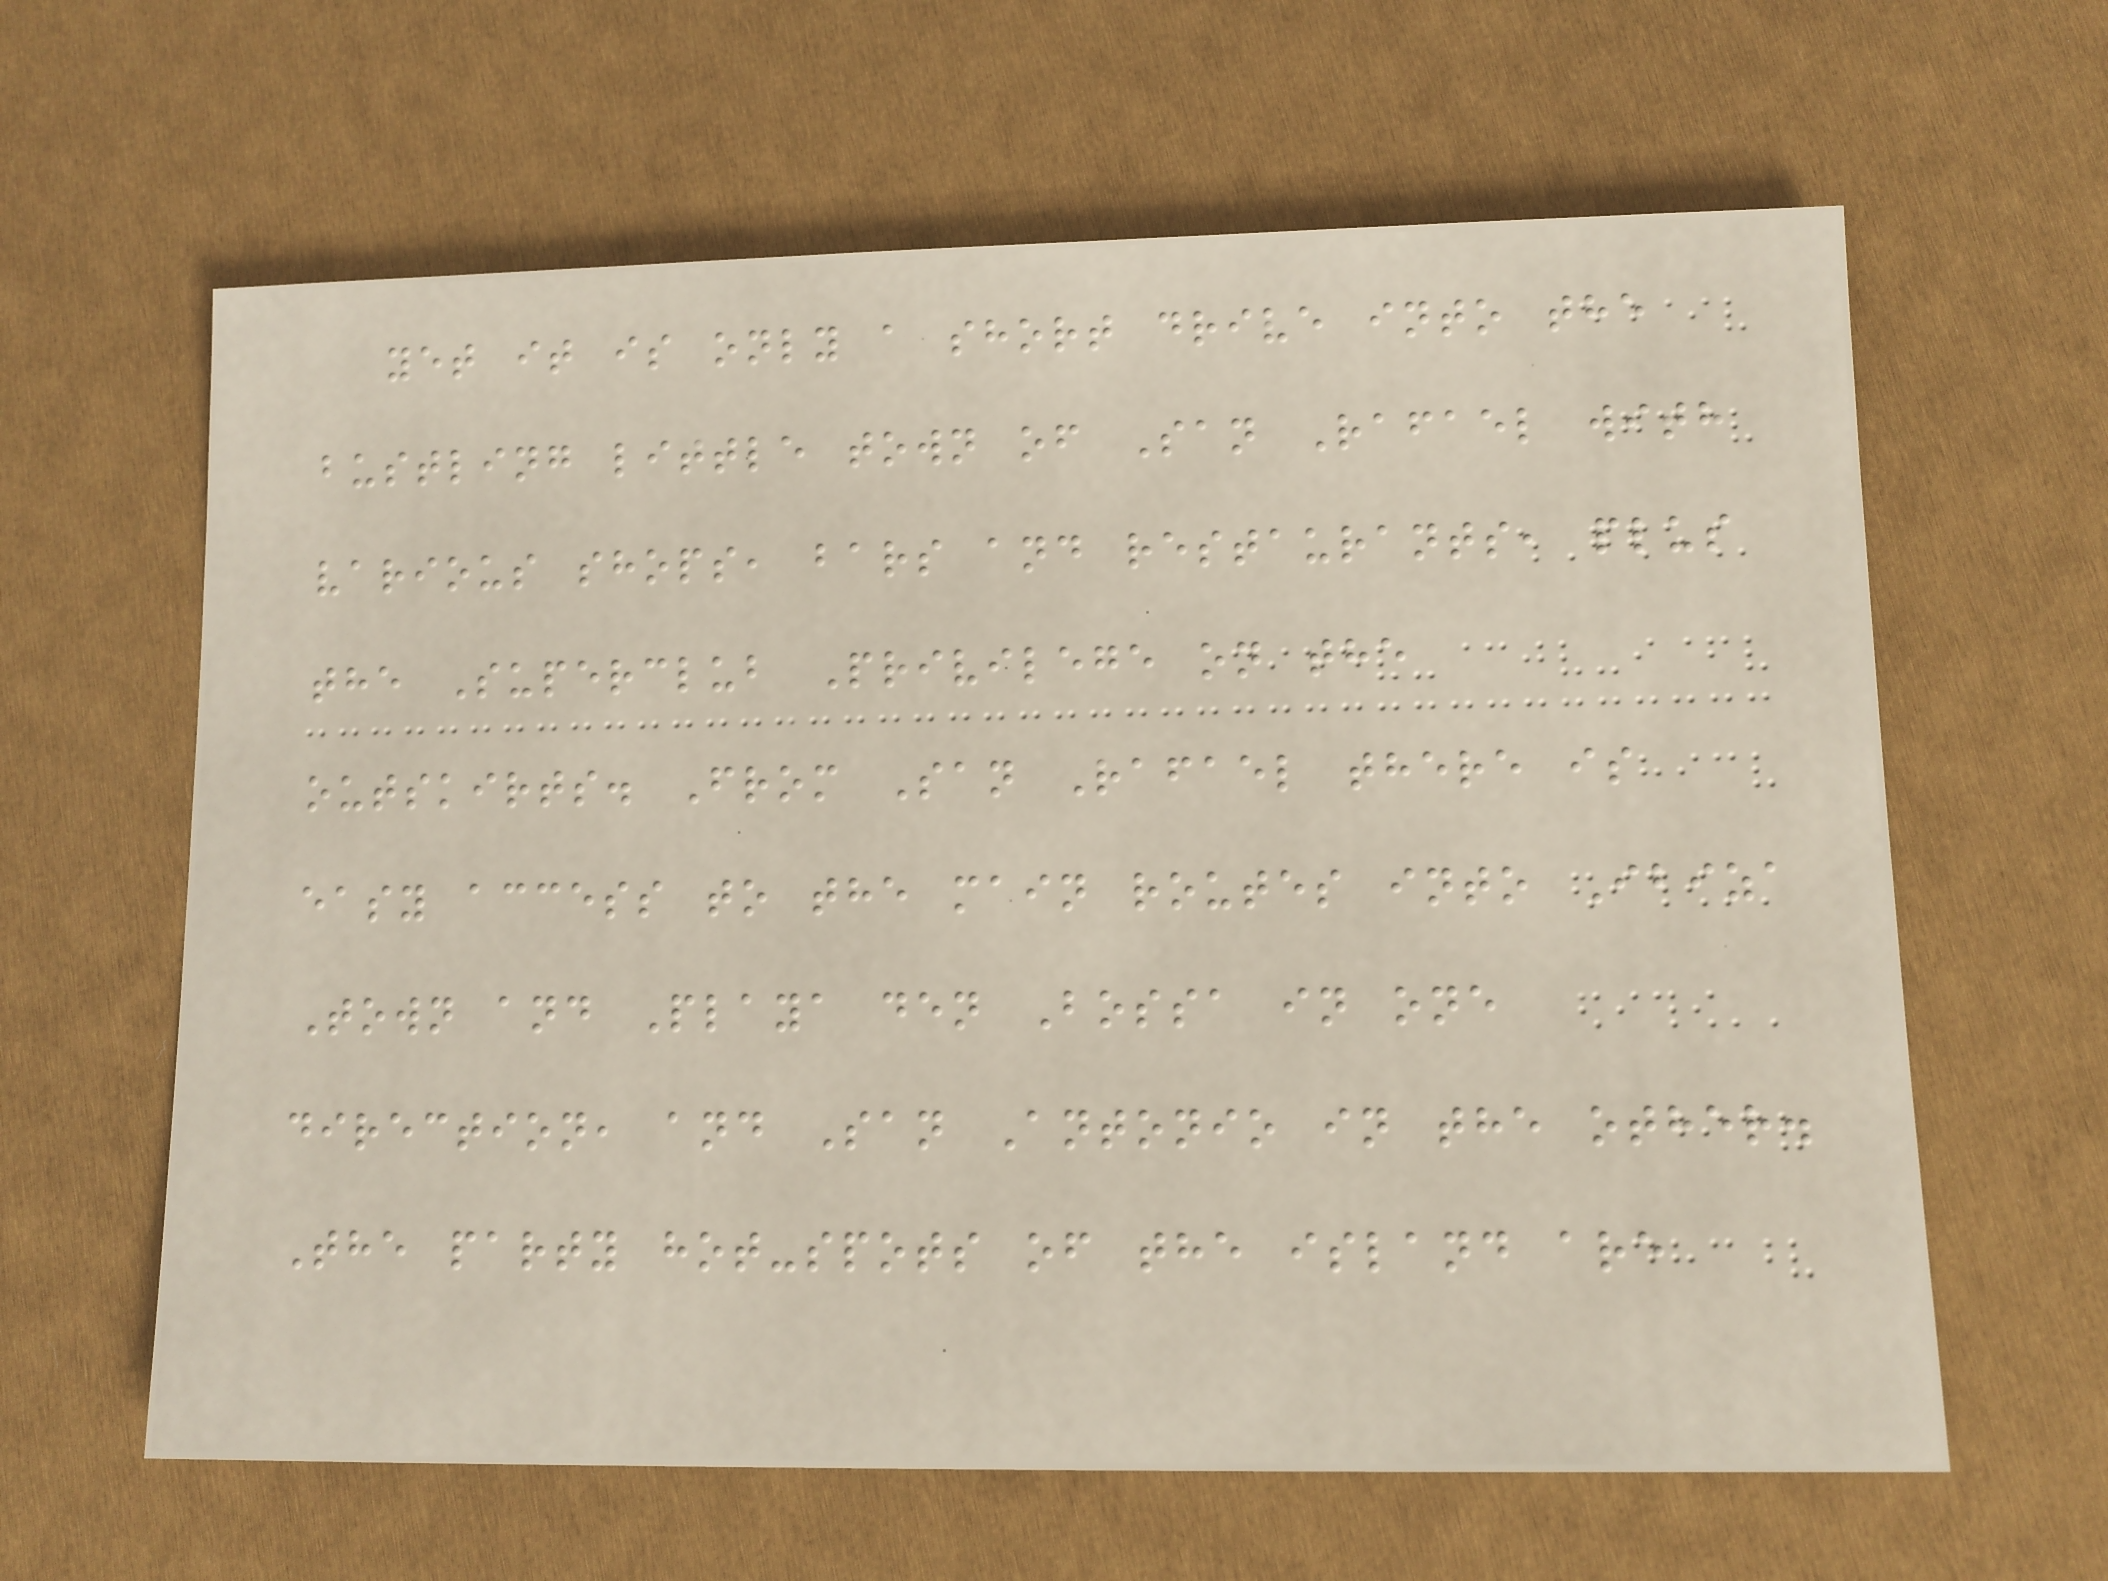yet it is only a short drive into the
bustling little town of San Rafael with
various shops, bars and restaurants, plus
the Superclub Privilege on the
outskirts. From San Rafael there is
easy access to the main routes into Ibiza
Town and Playa den Bossa in one
direction, and San Antonio in the other.
The party hot-spots of the island are
